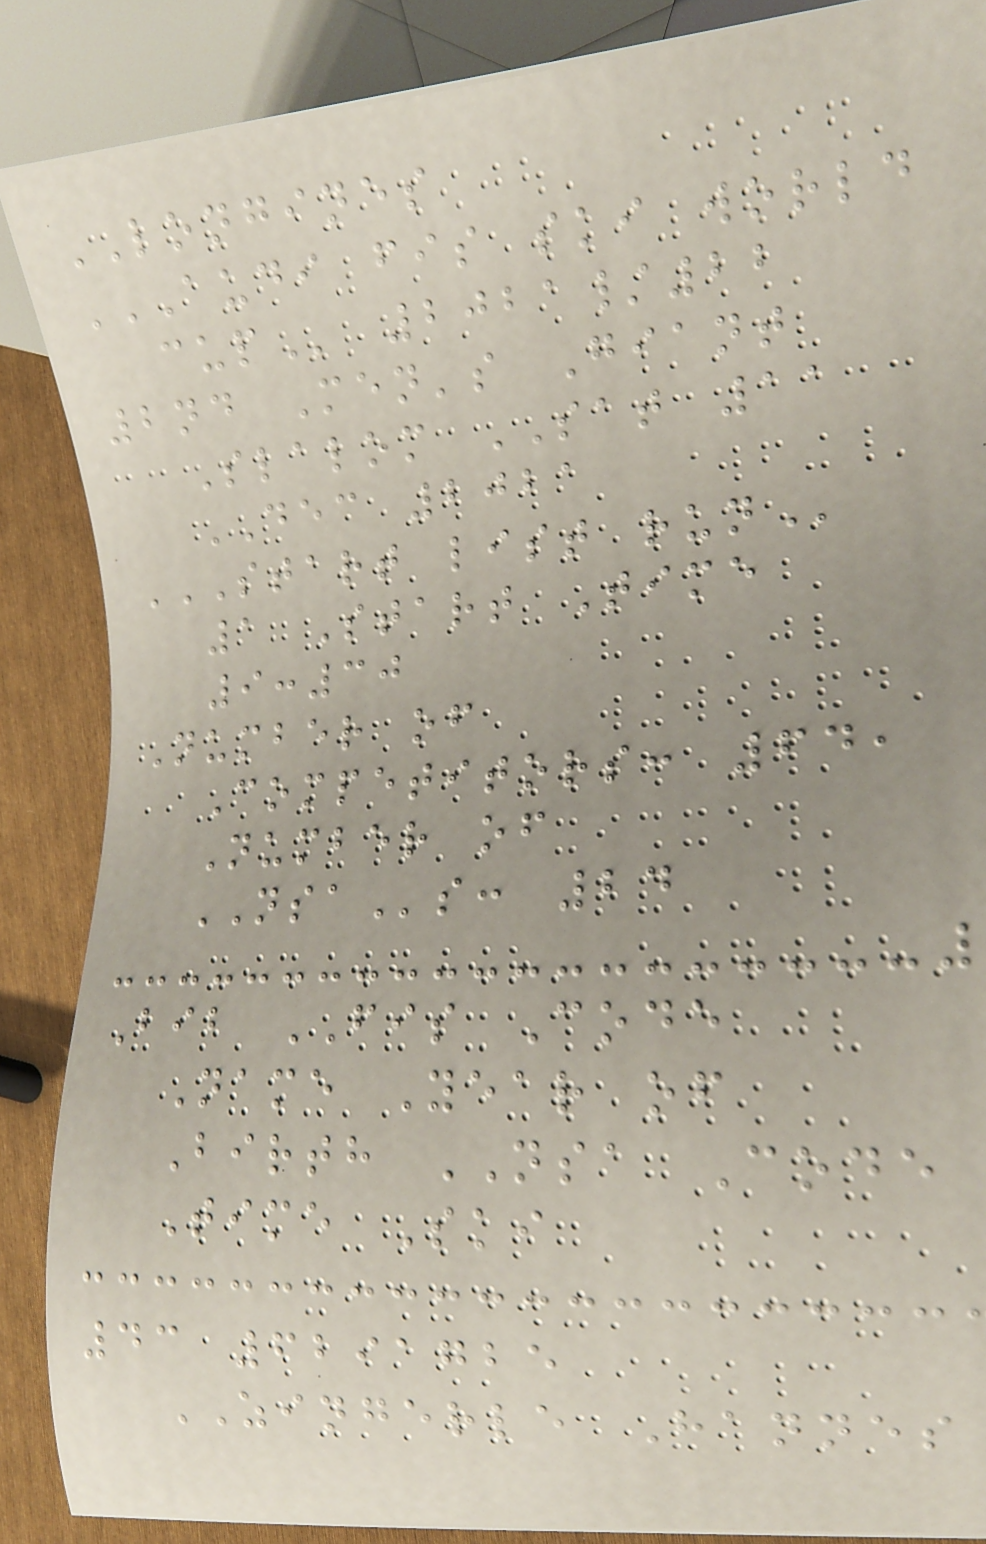LONGINES
AUDI FIS SKI WORLD
CUP 2021/22
2nd Men's Giant
Slalom SAT 11
DEC 2021
START LIST RUN
1 Start Time
9:30
Number of
Competitors: 64,
Number of
NSAs: 24
Bib FIS Code
Name Year of
Birth NSA Code
Time Ski
43 6291725
ZINGERLE Hannes
